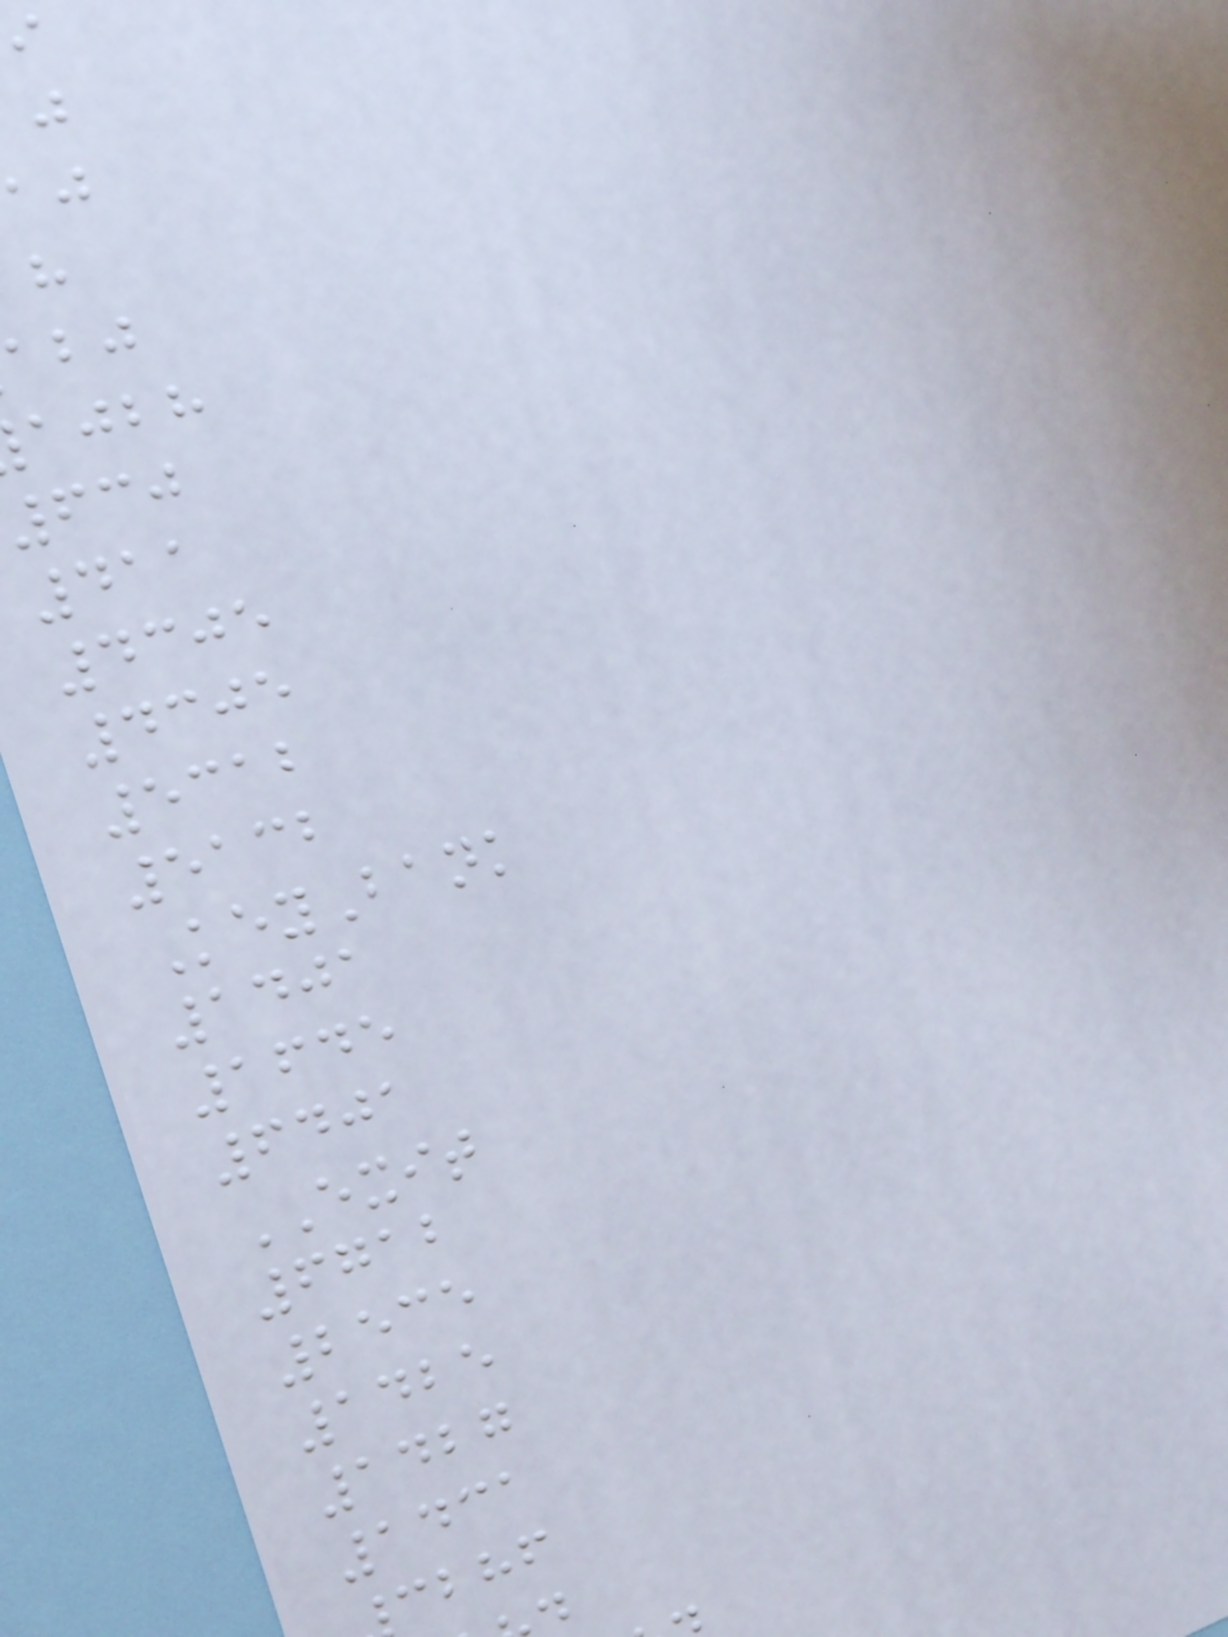ajbh
630
411
4305
4305
5312
5132
KeyBank
1401
1645
6401
EXIT
6712
2535
1425
1427
1431
cbhf
